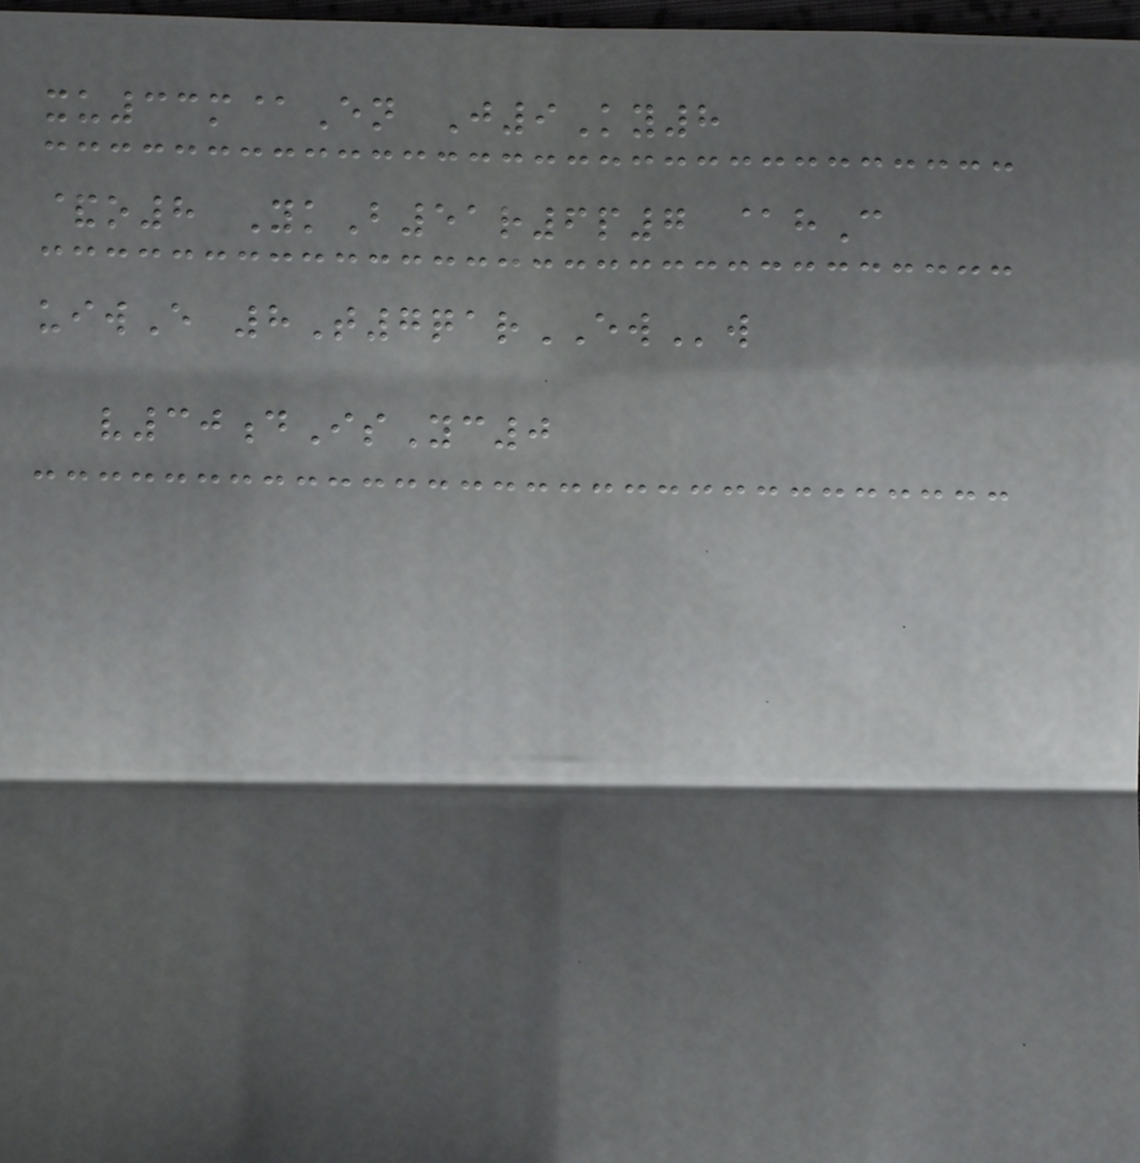xu33m@En J9Ky8
&o8 YkB51r6p7 @hC
uiwE 8T7qarEWw
v30dIsYc0
